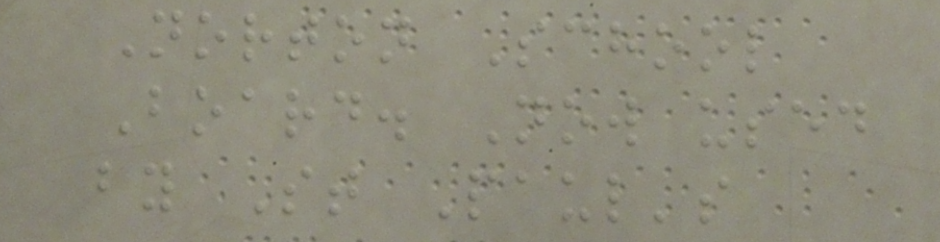Norton School
Board. Now used
by St Paul's
